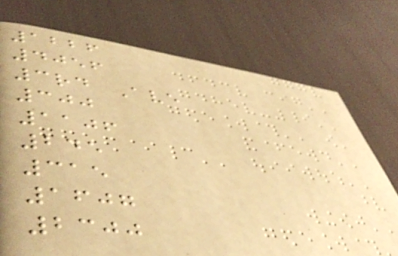1226
4056
3rd Ave
300
1106
245
315
1607
2300
